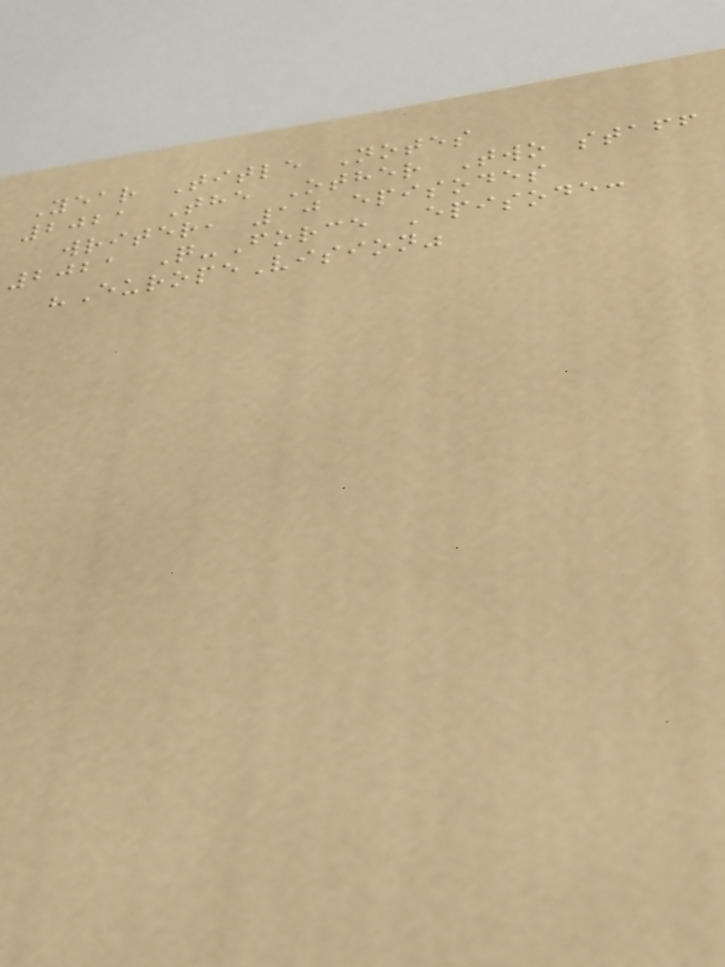Year Title Notes
2021 The Other Two staff
writer, 10 episodes
2021 Q-Force Episode:
"EuropeVision"
